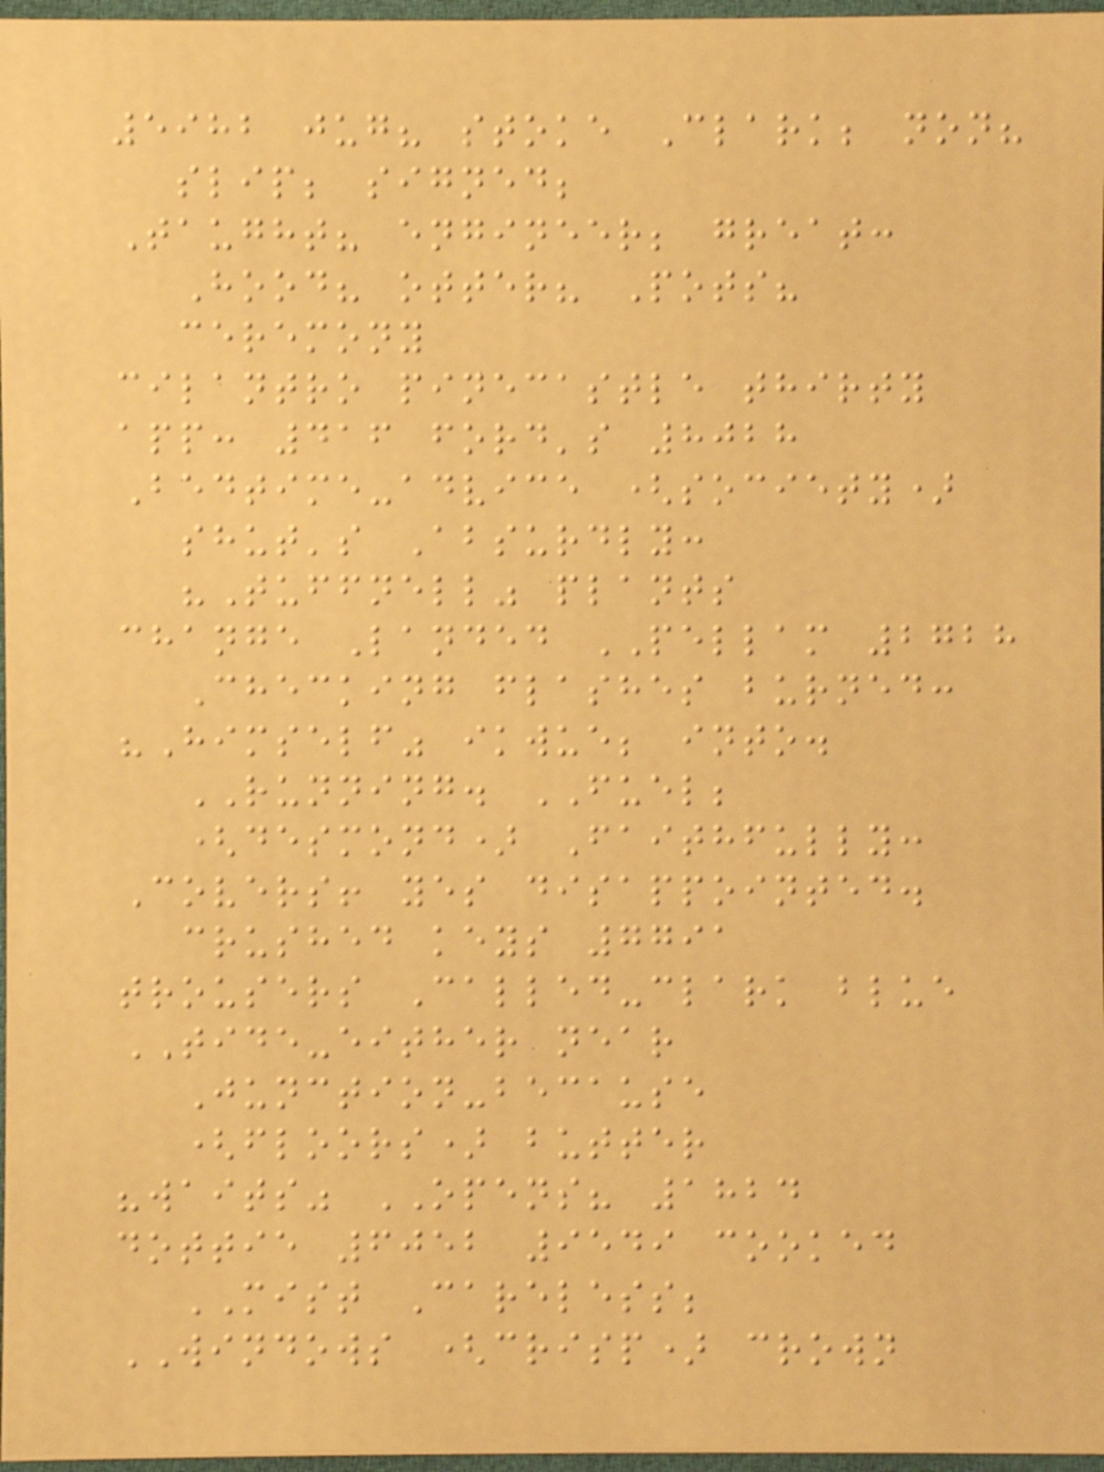5982 jug? stoke Clark; non?
slip; signed;
Taught? engineer; great:
Hood? otter? Pots?
ceremony
cilantro pinecastle thirty
app: 416 ford's 8028
Bedtime-advice (society)
shut's Absurdly:
"Tuffnell" plants
change Landed PELLAM 2728
Checking flashes burned:
"Himself" ikwue; into.
RUNNING. FUEL;
(desmond) Faithfully:
Covers! yes disappointed.
crushed keys 7791
trousers Called-clark blue
TIDE-either near
Junction-because
(floors) butter
"waits" OPENS? 1824
dottie 6052 9549 cooked
MIST Careless;
WINDOWS (crisp) crown
